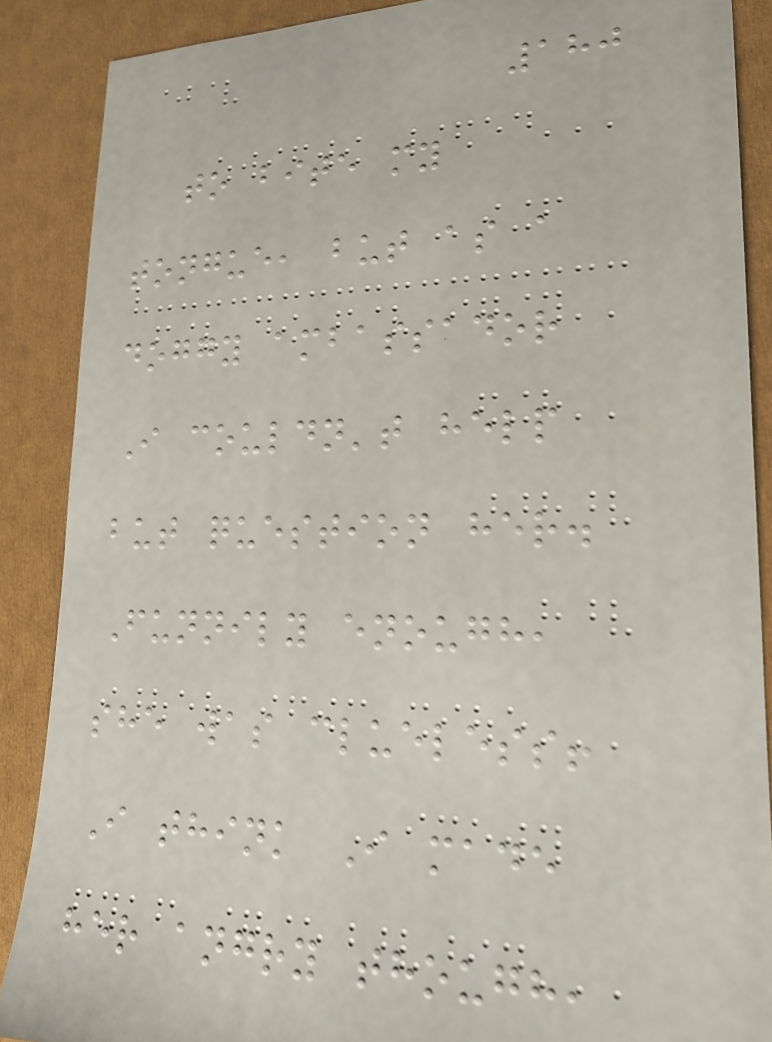180
to bite my
tongue, but as a
doggy ambassador
I couldn't help
but question her.
Funnily enough,
she was clueless!
I think I made
her angry though,
